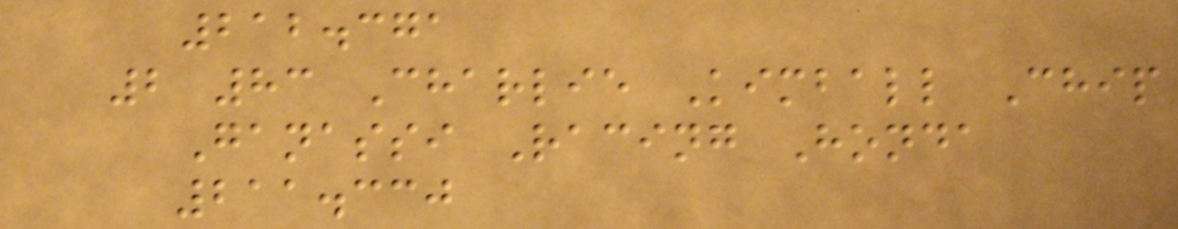212.371
2 83 Charlie Kimball Chip
Ganassi Racing Honda
211.330
